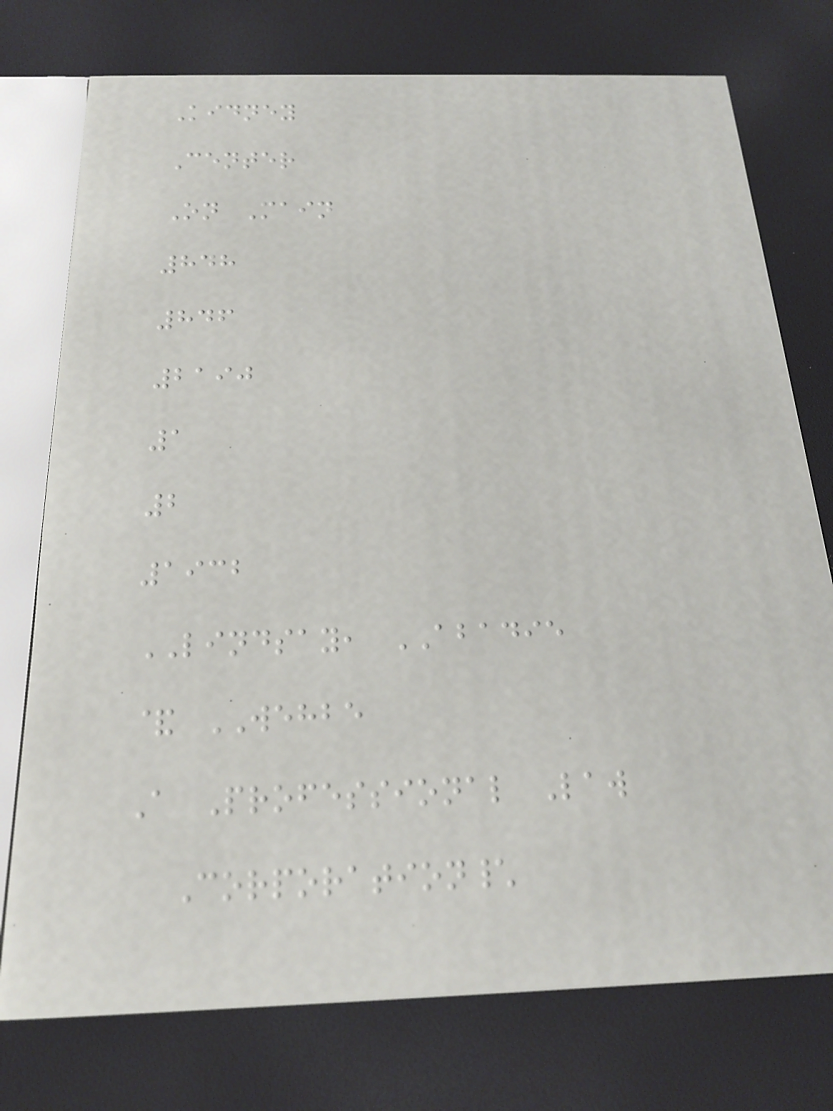Kidney
Center
On Main
848
846
2190
1
2
1932
LINDSAY, ABADIE
& WEHBE
A Professional Law
Corporation\
